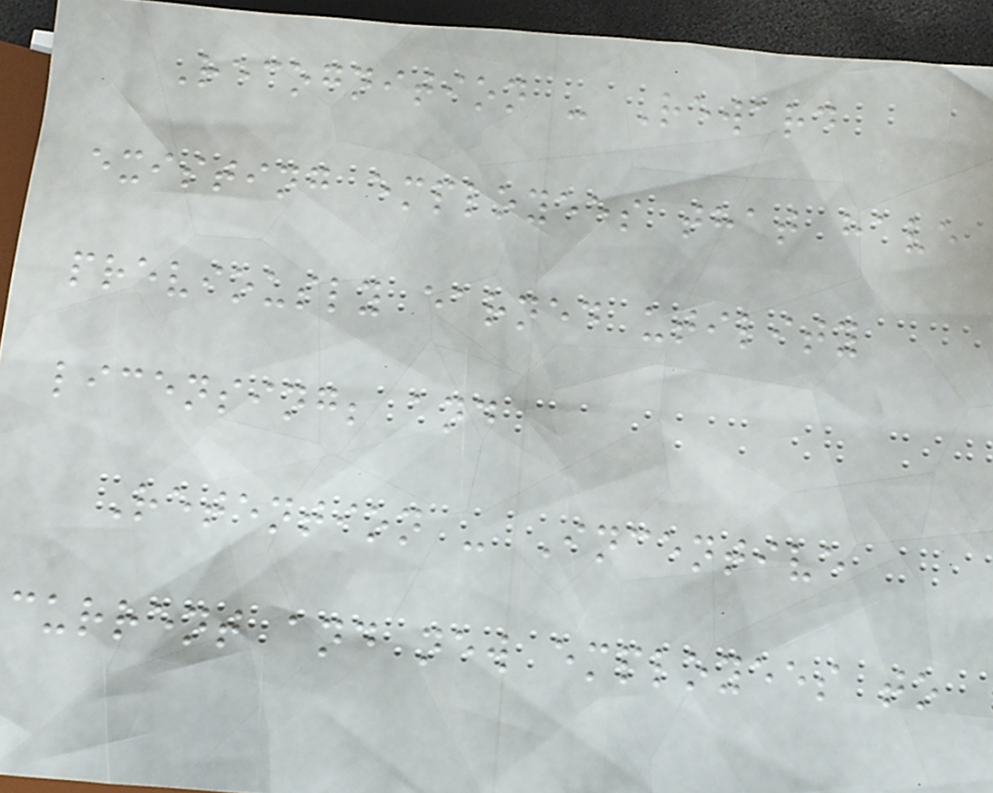Recognition - Reward
existing employees that have
previously earned utility
licensing; and
Retention - Incentive
current and new employees to
